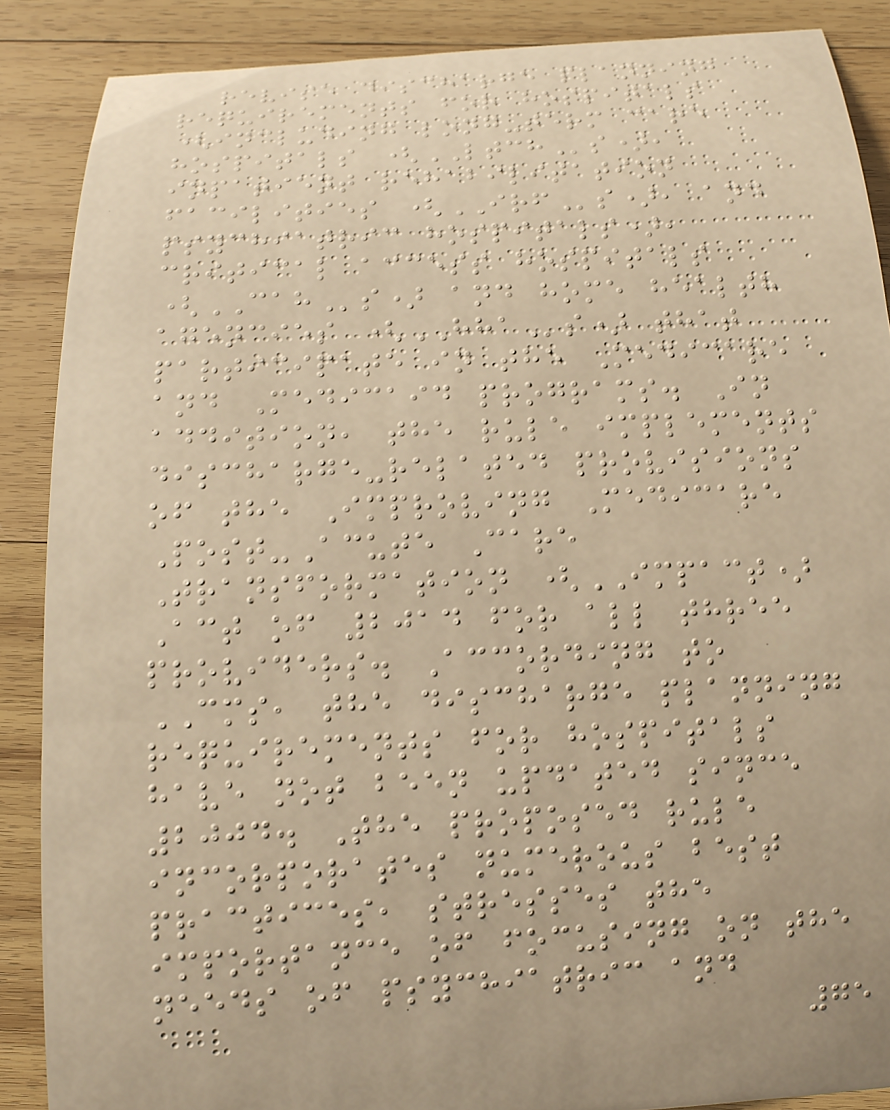revise discharge planning
requirements for hospitals
(including long-term care
hospitals (LTCHs),
inpatient rehabilitation
facilities (IRFs), and
psychiatric hospitals),
critical access hospitals
(CAHs) and home health
agencies (HHAs) that
participate in the Medicare
and Medicaid programs. In
addition, the rule implements
discharge-related provisions
of the Improving Medicare
Post-Acute Care
Transformation (IMPACT)
Act of 2014 for all three
providers. According to
CMS, the discharge planning
requirements for hospitals
have not been updated since
2004. The proposed rule
incorporates numerous best
practices, stresses the
importance of focusing on the
needs of psychiatric and
75
